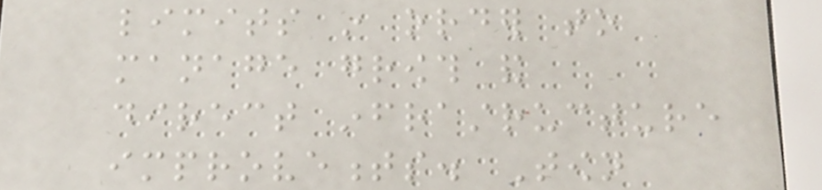limits in order to
manage growth and
direct infrastructure
improvements. Town
